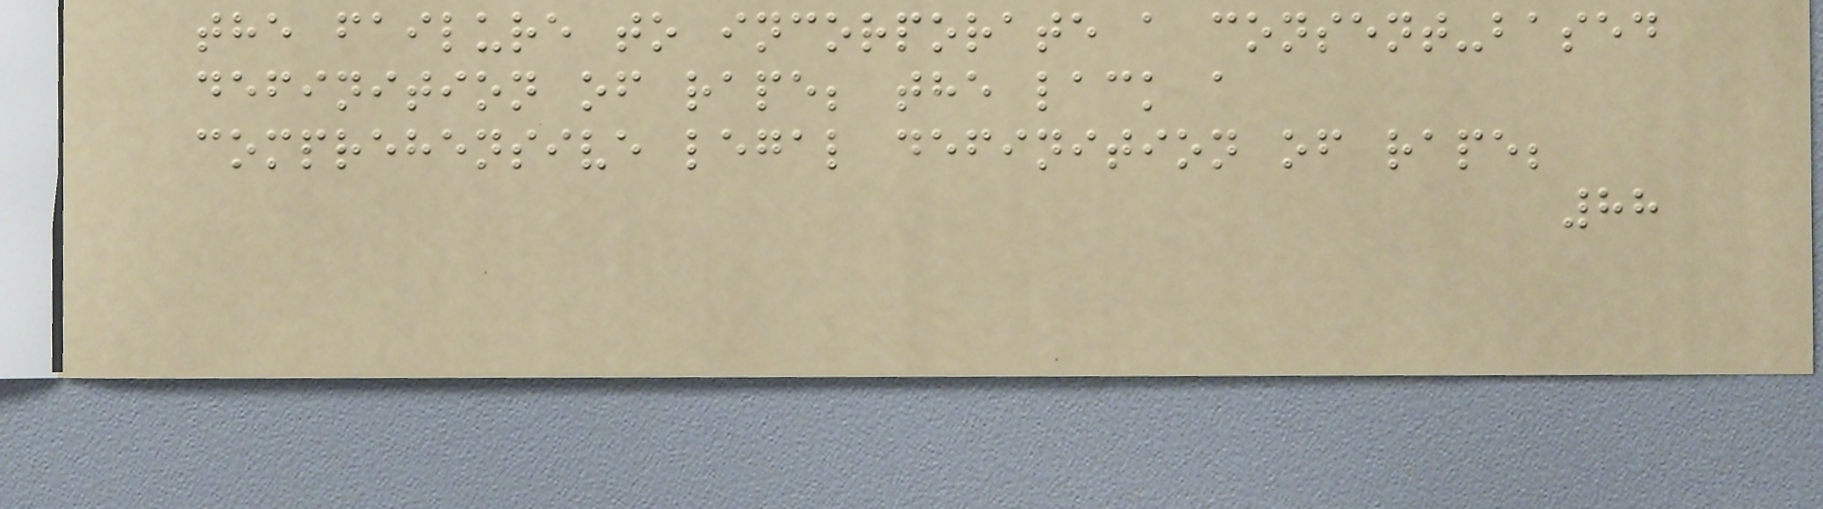the failure to incorporate a consent-based
definition of rape; the lack a
comprehensive legal definition of rape;
88
